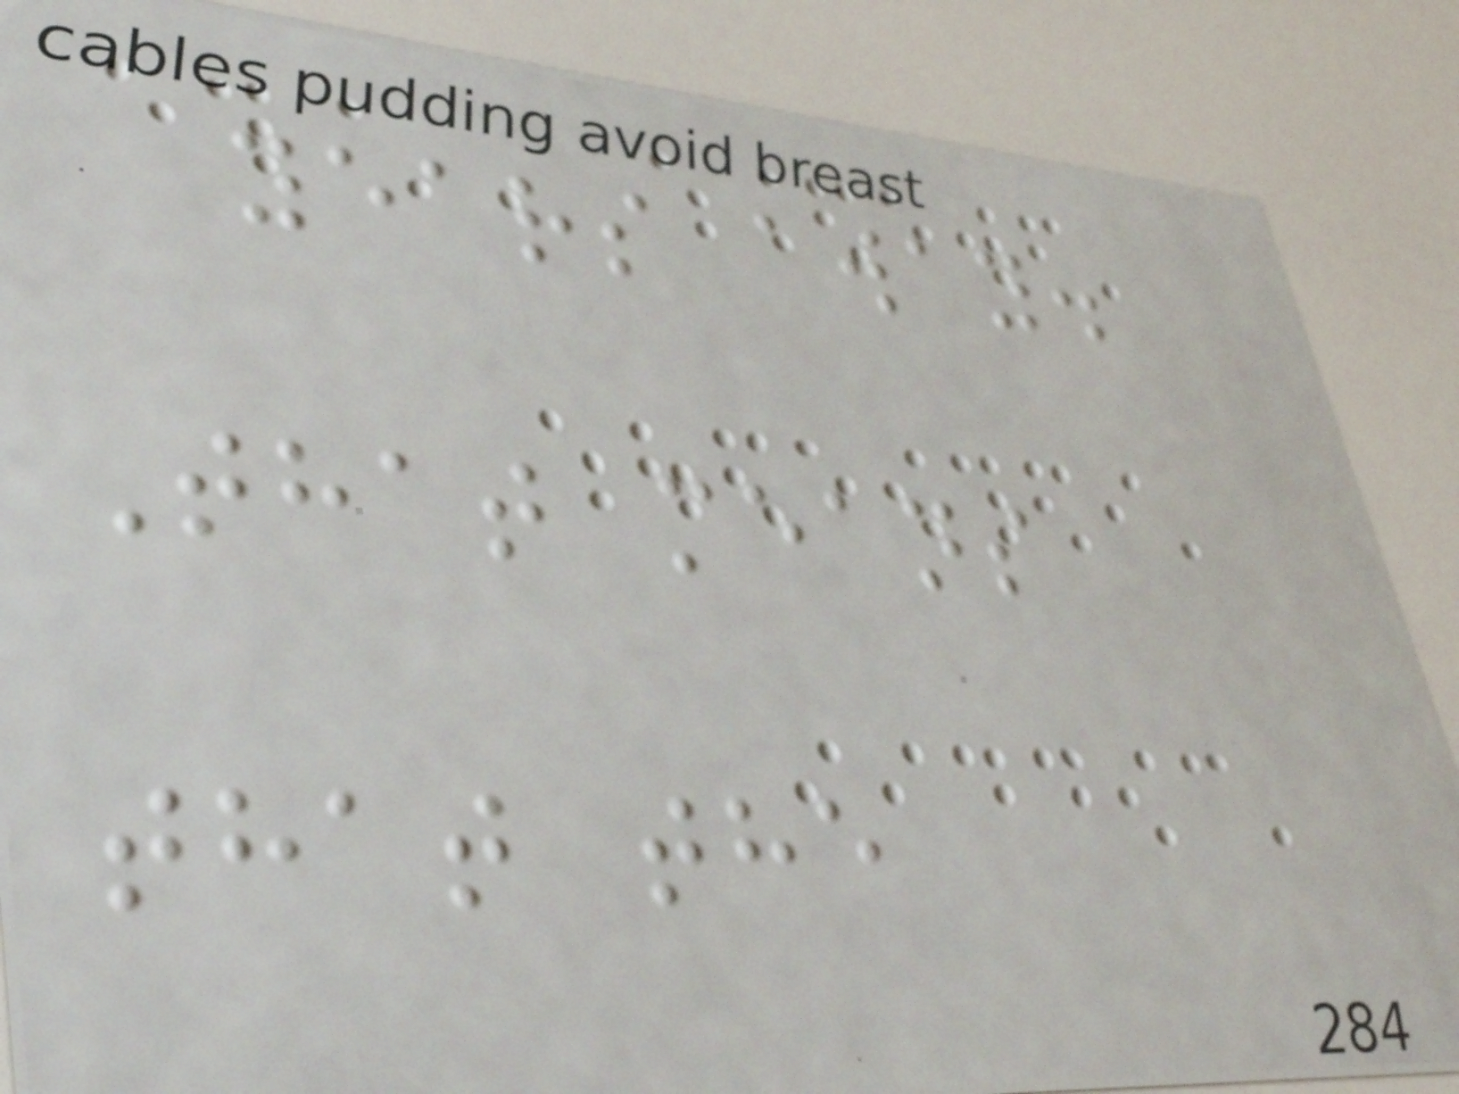years away.
That means
that the
